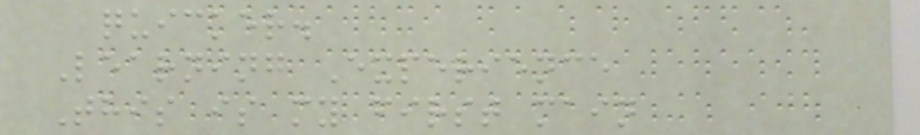quicker.
Learning Experience
This is my first main
